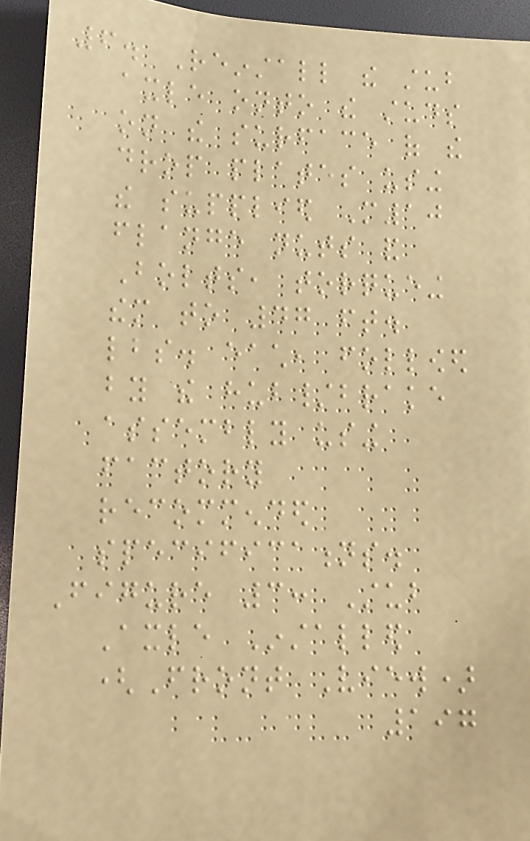6. Reinstall the stub
axle onto the studs
on the surface of the
drop plates using
the supplied M10
flange nuts and
Bolts, torqueing
them to 47 ft.
lbs. each, followed
by the hub/brake
assembly using
factory
recommended
specifications.
Figure 3: Stub
Axle Installed
(Front View)
197
